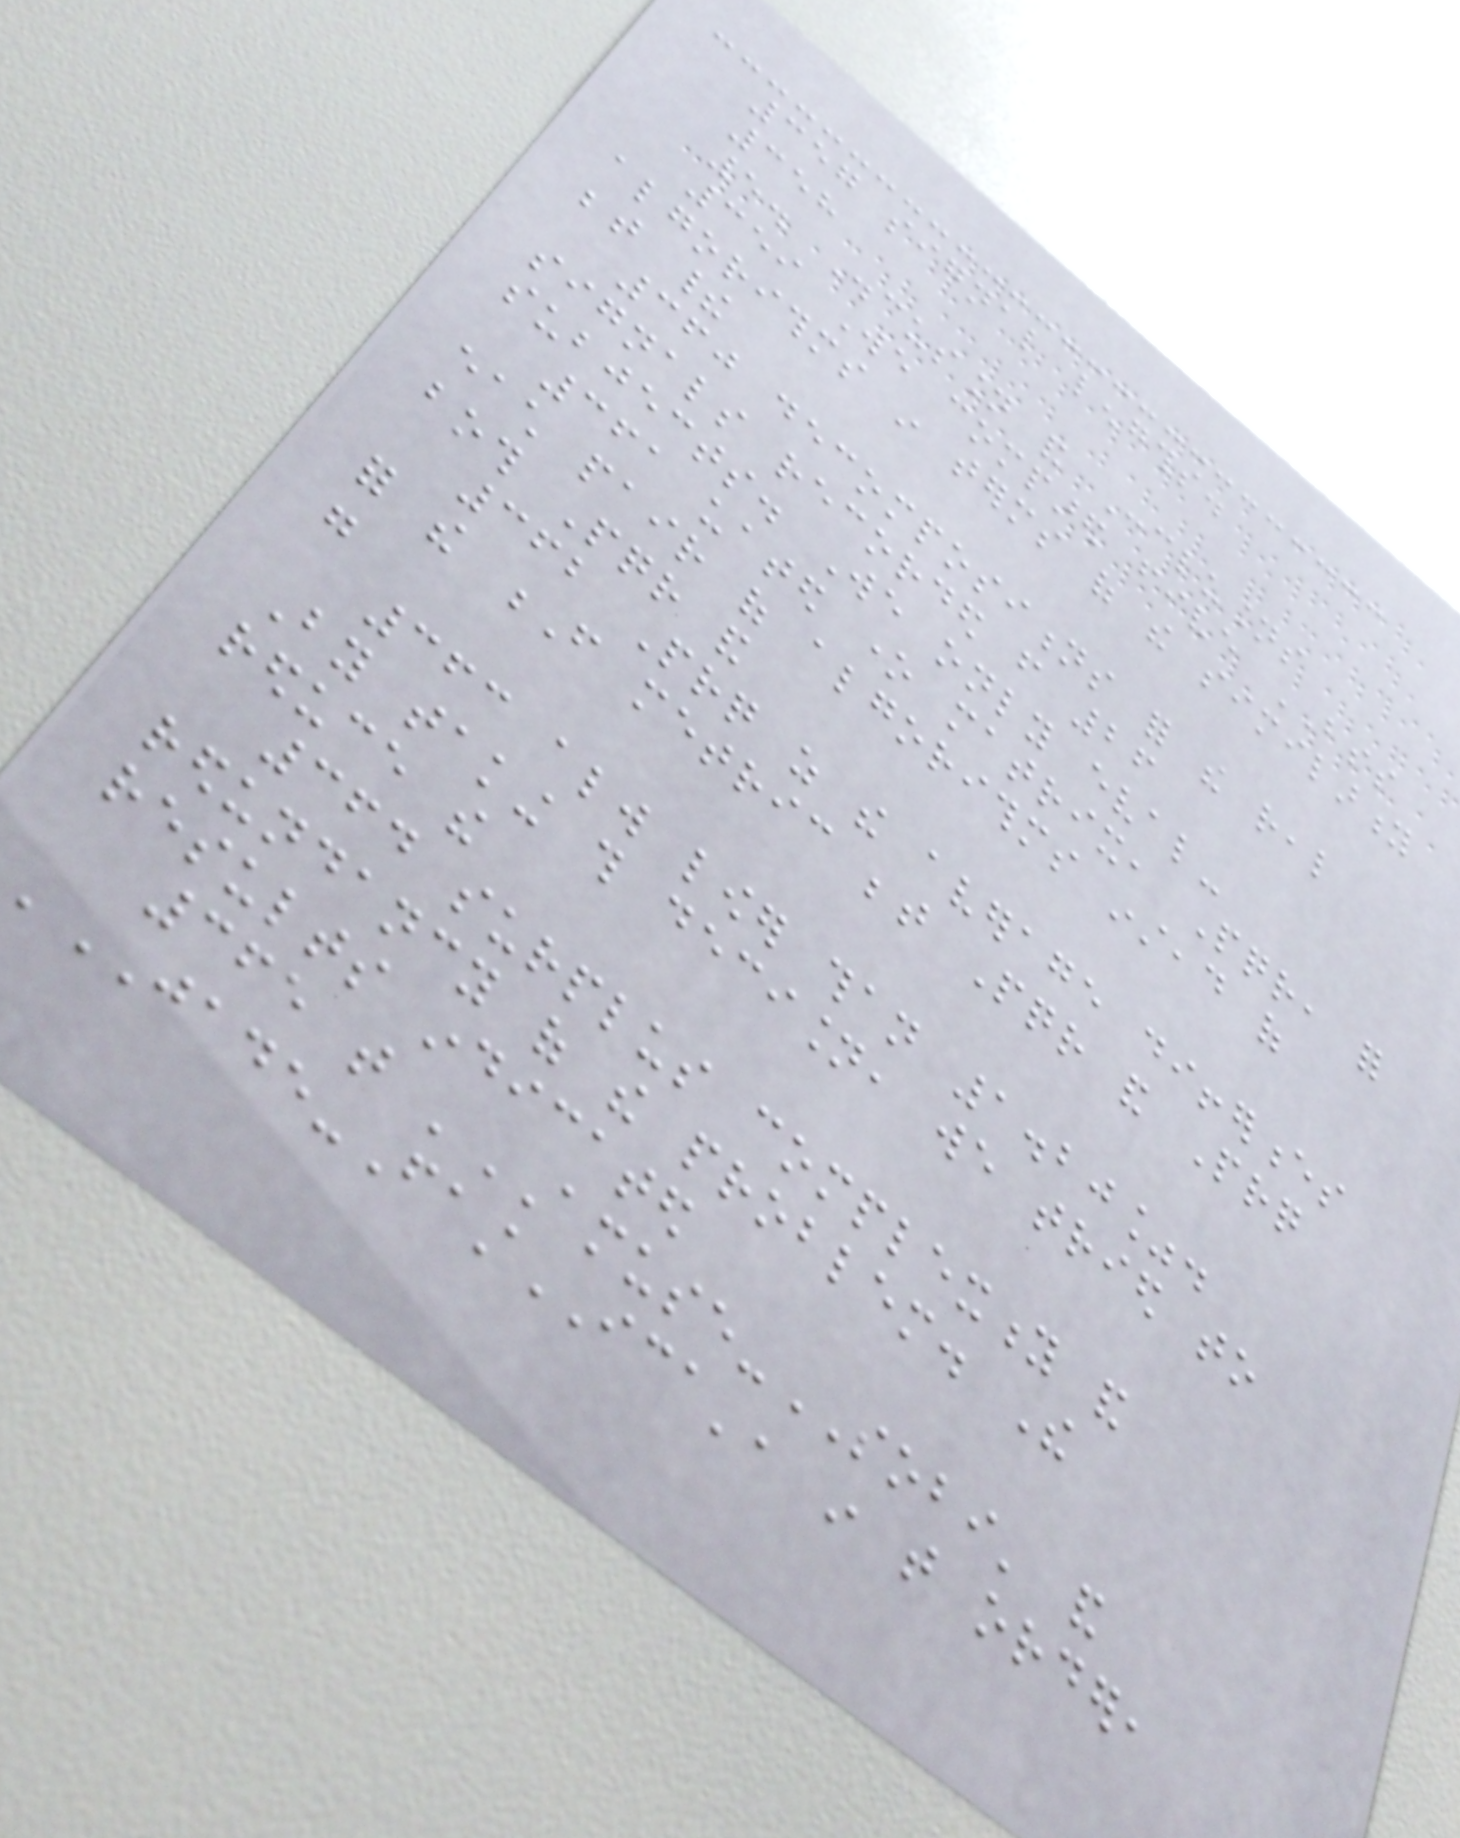357 signal lengths.
358
5. Discussion and Conclusions
359 We compared five BSS
algorithms in terms of the similarity
between their
360 decompositions for the real
signals recorded from 26
subjects. We only eval-
361 uated one matrix, Pqr, for
each pair of algorithms instead of
both Pqr and
362 Prq as the average differences
for the F metric between Pqr and Prq
were
363 always lower than 1.20%.
By taking this decision, we tried to
reduce the
364 surplus complexity and
redundancy of the problem. The
results indicated
365 that 'AMUSE-SOBI' and
'JADE-FastICA', in that order,
